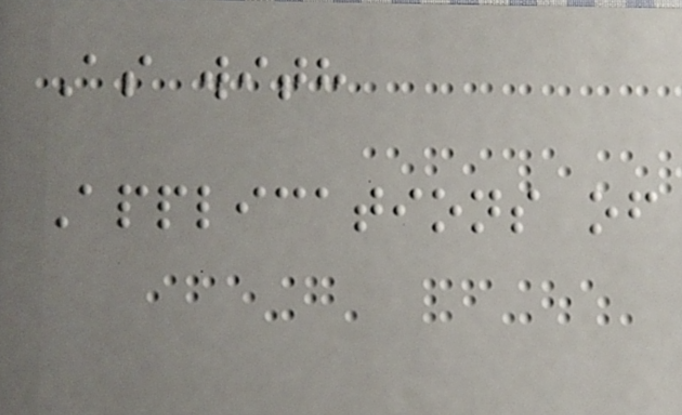As with
Applications of
